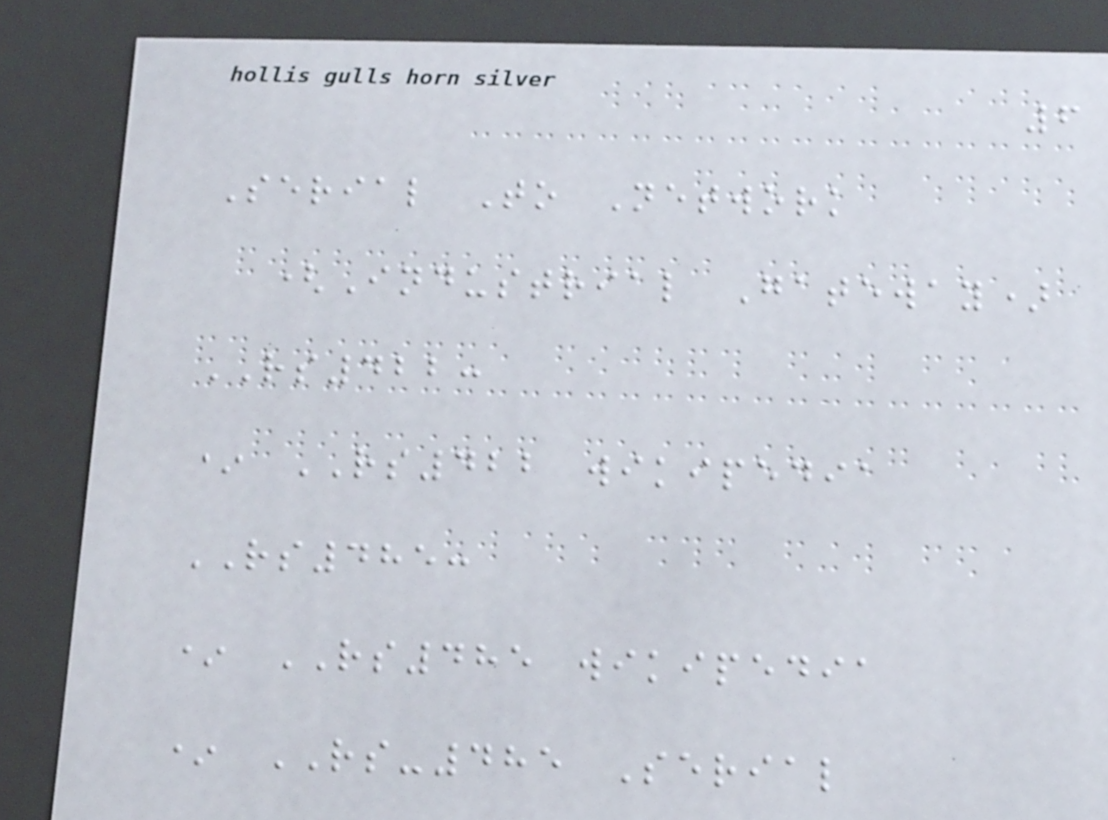6
Serial To Network
(Industrial Gateway)
RS422:
* RS422 wikipedia
RS485:
* RS485 wikipedia
* RS-485 Serial
